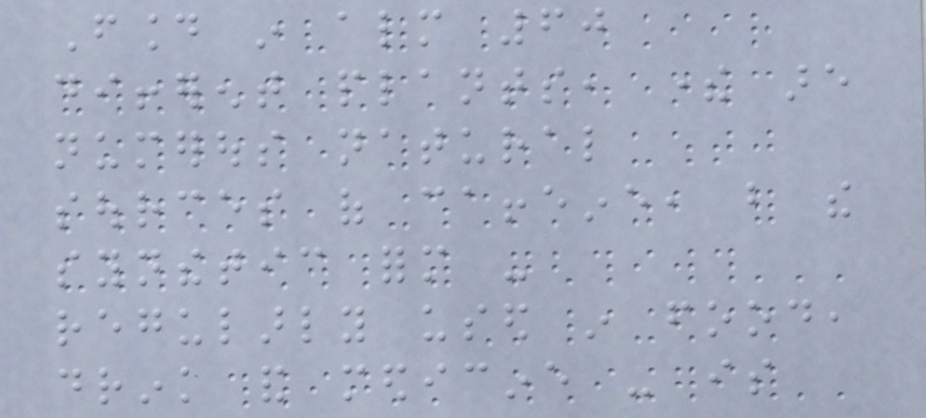Found in almost 60
different plants, there are
numerous natural
sources of caffeine, but the
synthetic form -
regularly used in food,
drink and medicine - is
